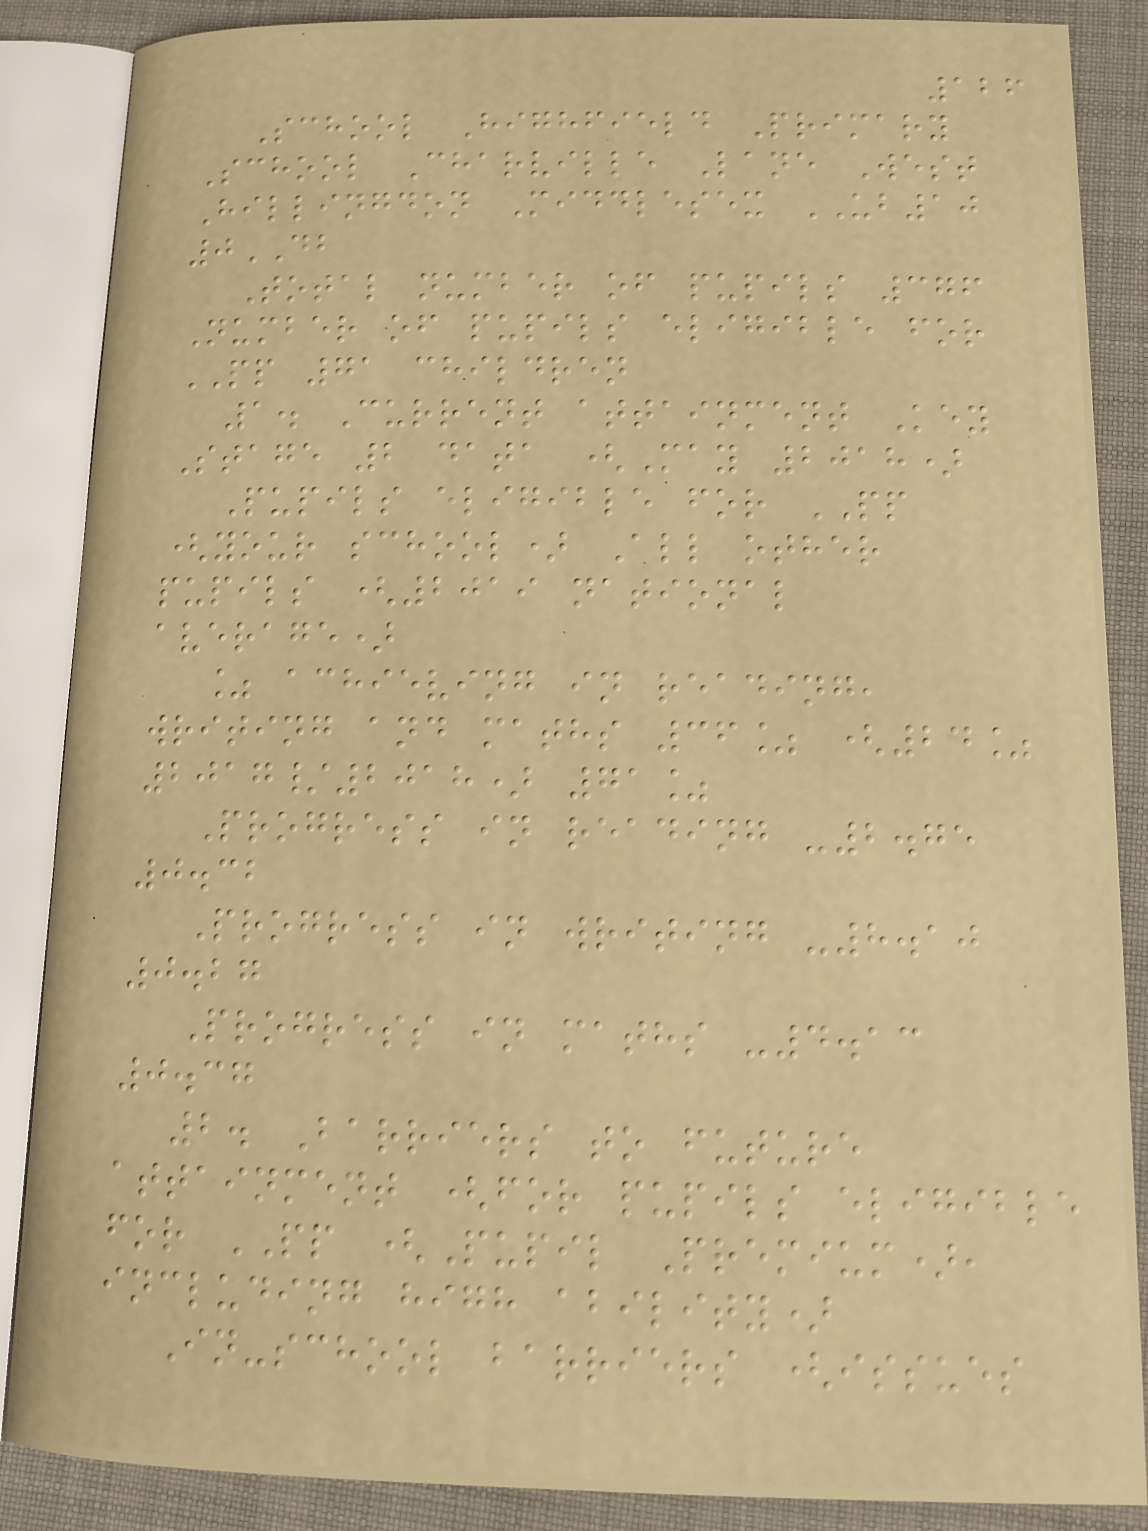126
School Highfield Primary
School Charville Lane West
Hillingdon Middlesex UB10
0DB
Total number of pupils 376
Number of pupils eligible for
PP 71 children
1. Current attainment Key
Stage 2 data (May 2018)
Pupils eligible for PP
(your school) All other
pupils (2019 national
average)
% achieving in reading,
writing and maths 36% (24%
2017/2018) 71%
Progress in reading -2.75
0.32
Progress in writing -8.10
0.27
Progress in maths -4.13
0.37
2. Barriers to future
attainment (for pupils eligible
for PP (Pupil Premium),
including high ability)
In-school barriers (issues
